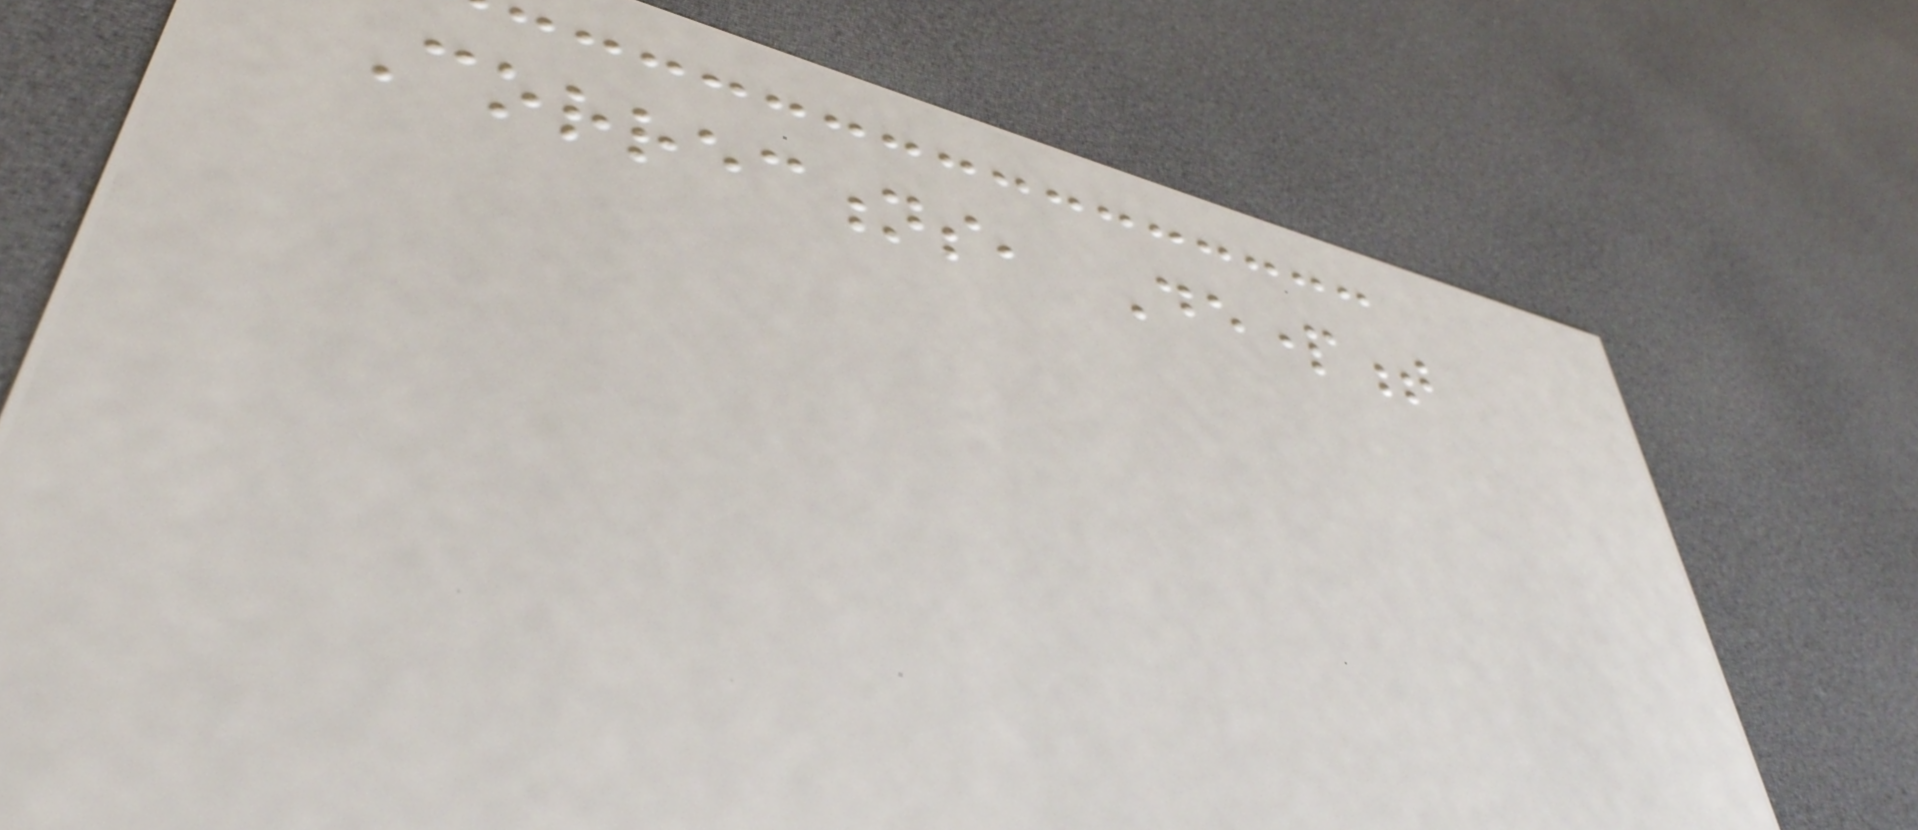Corrections, Department
